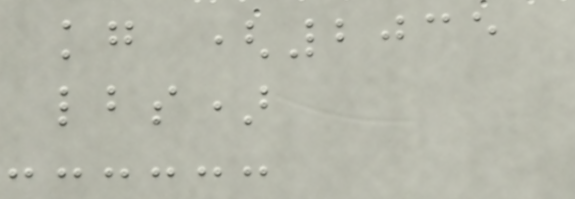kg (2035
lbs)
